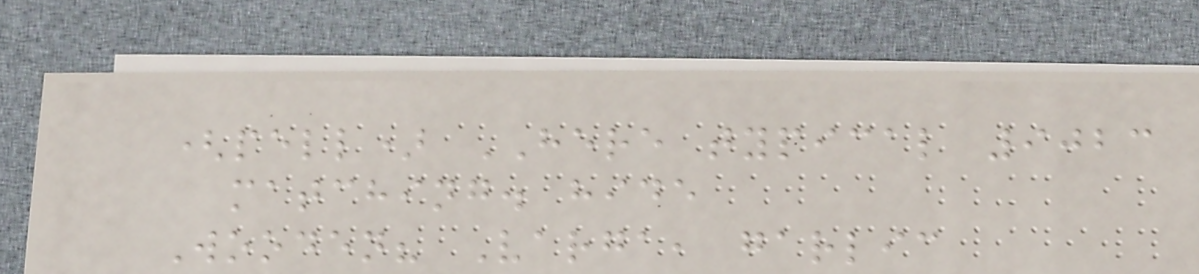(pell) HERE typical 9023
matching. hide
Wooden? Varga, garlic
